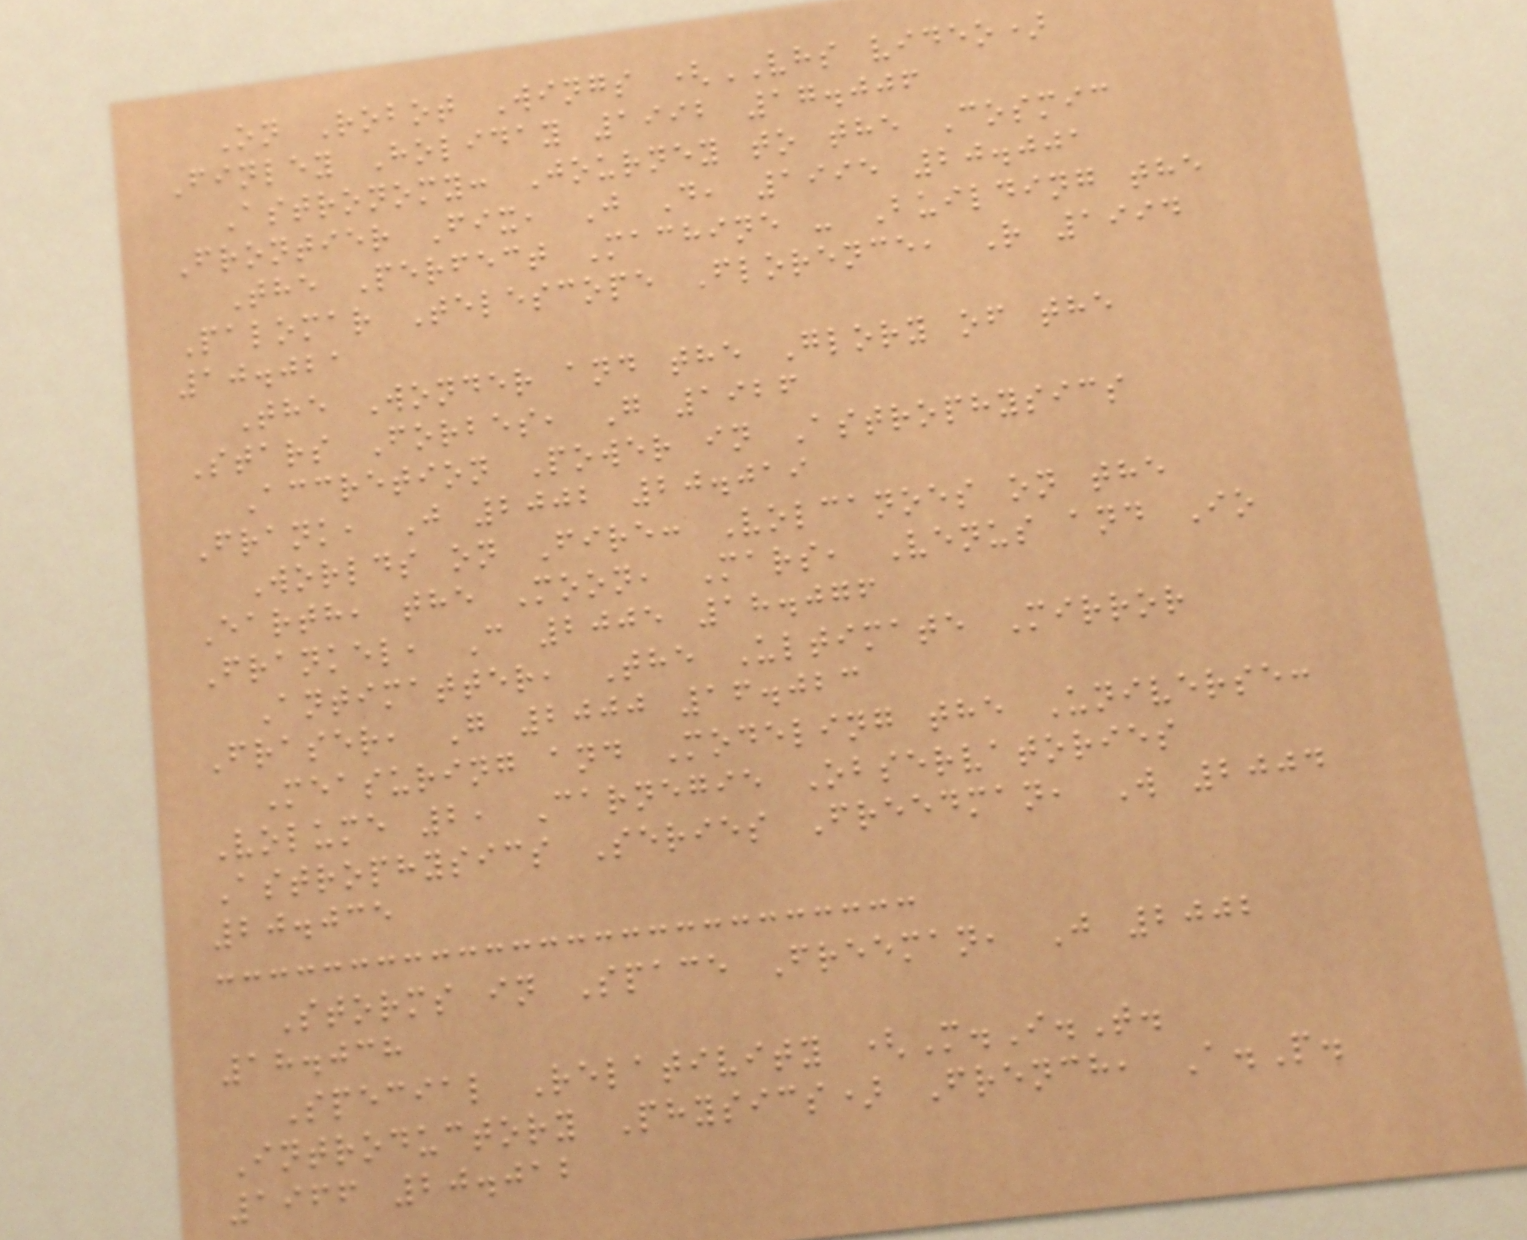On Robot Wings (VHS video)
Finley Holiday 1992 17.006
Astronomy: Journey to the Cosmic
Frontier Fix, J D, 1995 20.001
The Perfect Machine - Building the
Palomar Telescope Florence, R 1994
10.021
The Wonder and the Glory of the
Stars Forbes, G 1926
Accretion Power in Astrophysics
Frank, J 2002 20.019
Worlds on Fire: Volcanoes on the
Earth, the Moon, Mars, Venus and Io
Frankel, C 2005 18.076
Antimatter, The Ultimate Mirror
Fraser, G 2000 16.023
Measuring and Modeling the Universe:
Volume 2, Carnegie Observatories
Astrophysics Series Freedman, W 2004
20.035
Storms in Space Freeman, J 2002
18.038
Special Relativity (M.I.T.
Introductory Physics) French, A.P.
1966 20.012
